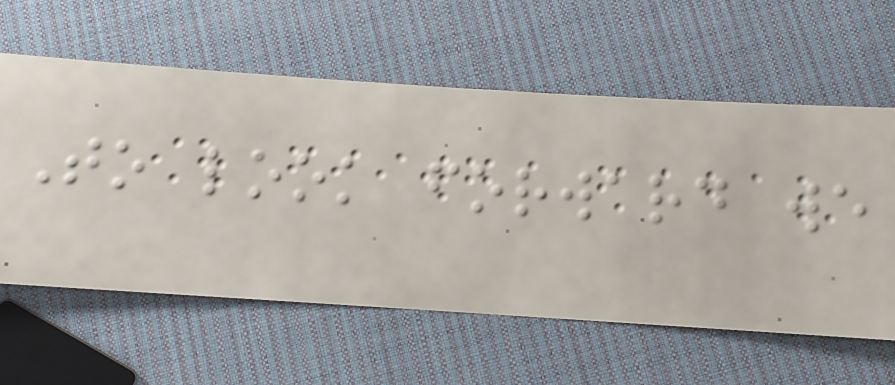To look forward we
